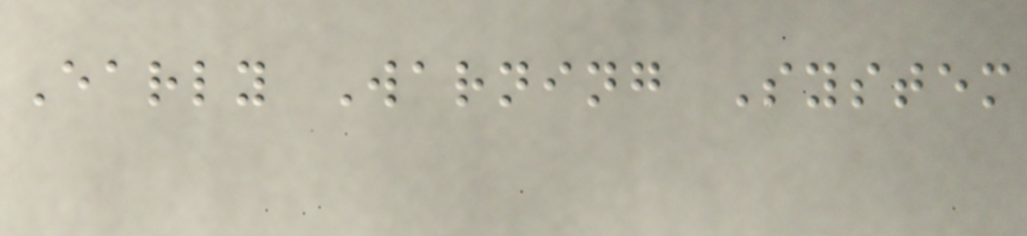Early Warning System
